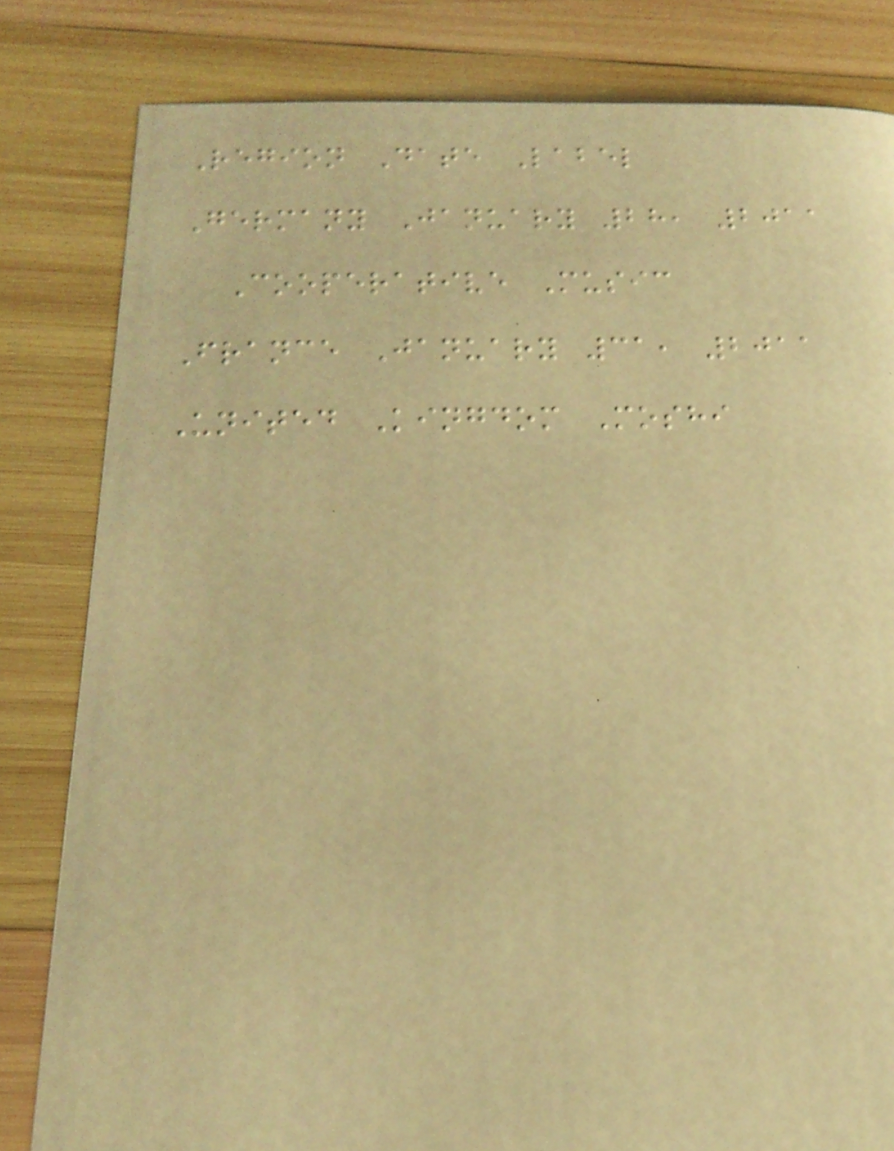Region Date Label
Germany January 28, 2011
Cooperative Music
France January 31, 2011
United Kingdom Moshi
